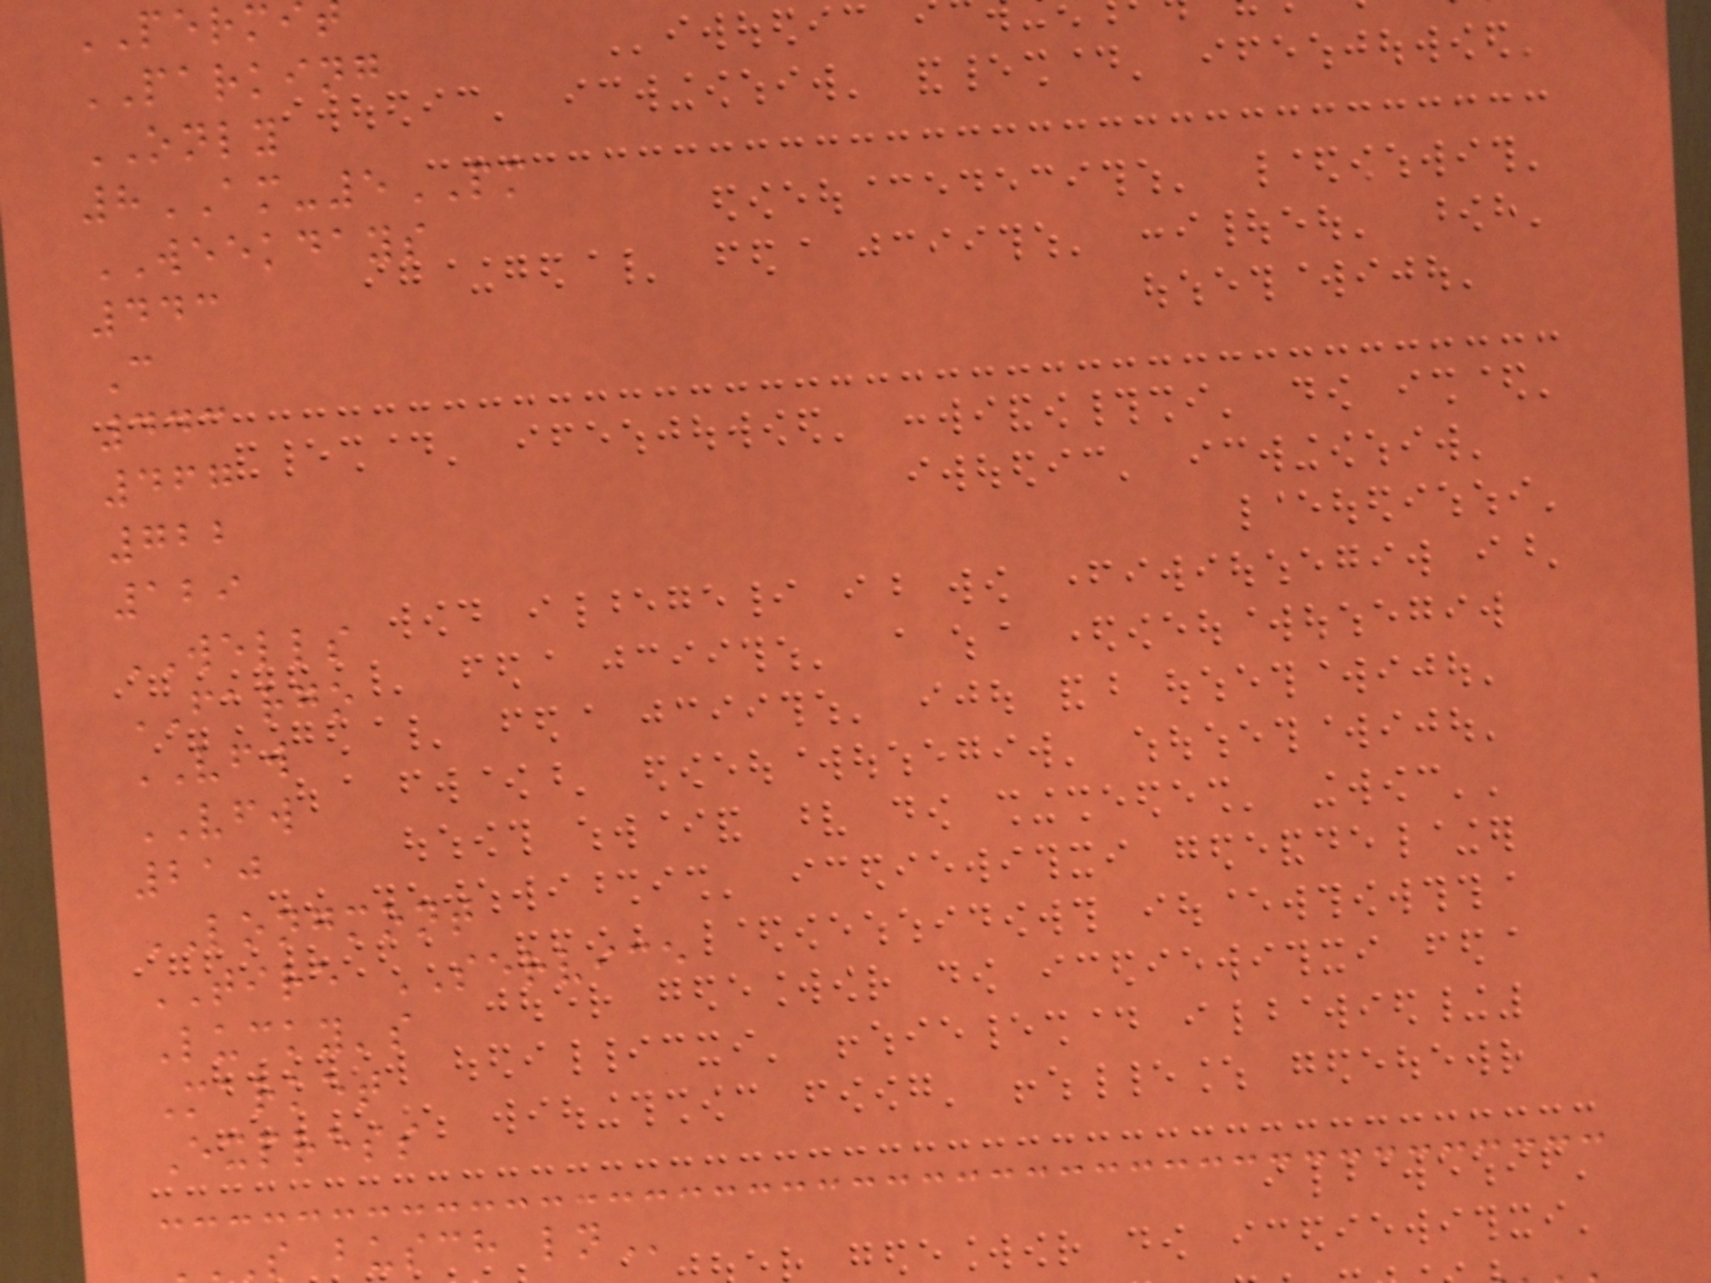PERMI
PARKING
ONLY
8AM-5PM
WEEKDAYS
443
C
443
467
722
129
WELLS
FARGO
VFW
VFW
210
LONGMONT
TIRE SERVICE
Lucky's
Market
Express
S busch
